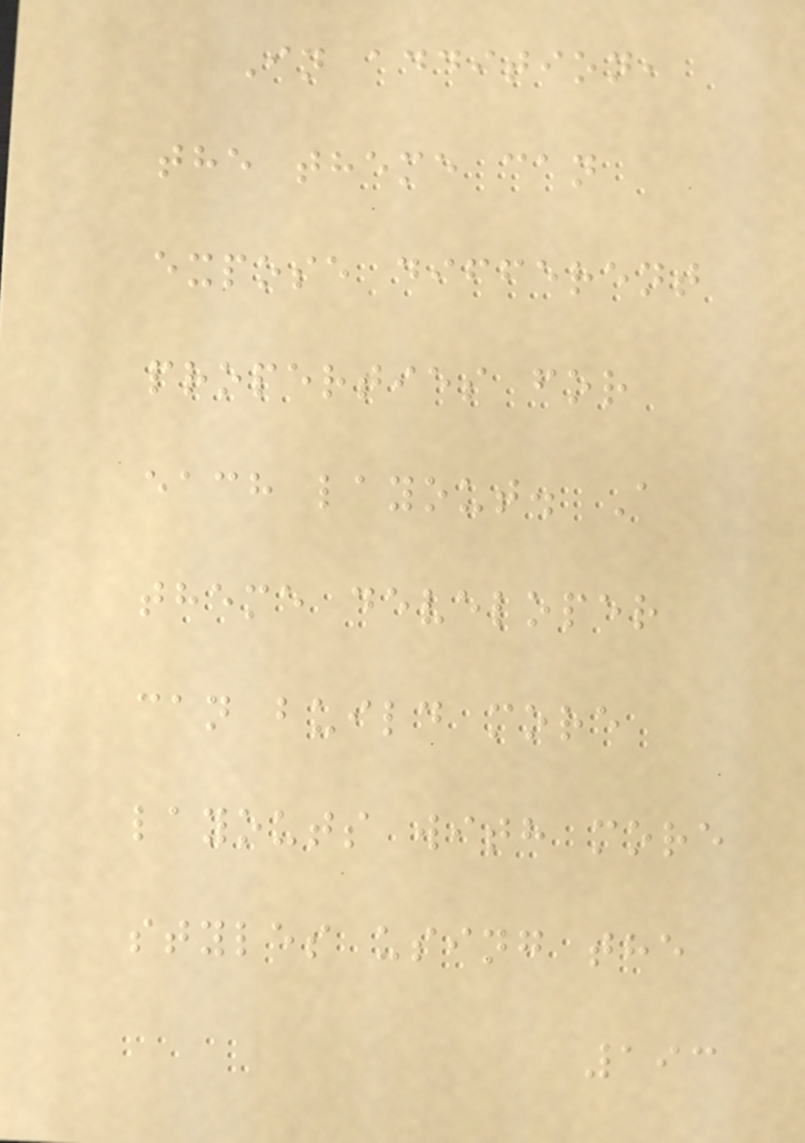In addition,
the theme can
expose different
properties for
each layout. A
theme developer
can build more
layouts with more
styles using the
193
